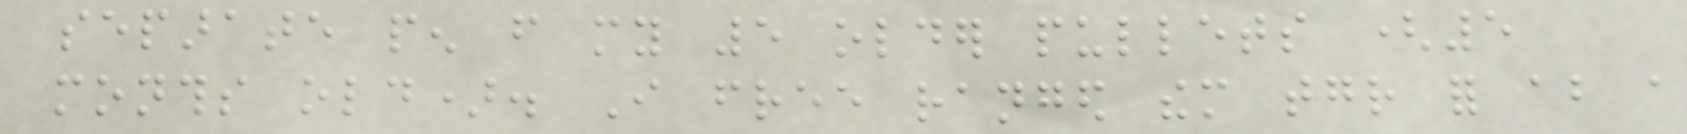separate pen from my 5 older pullets (5
months old). I free ranged them together for about a
